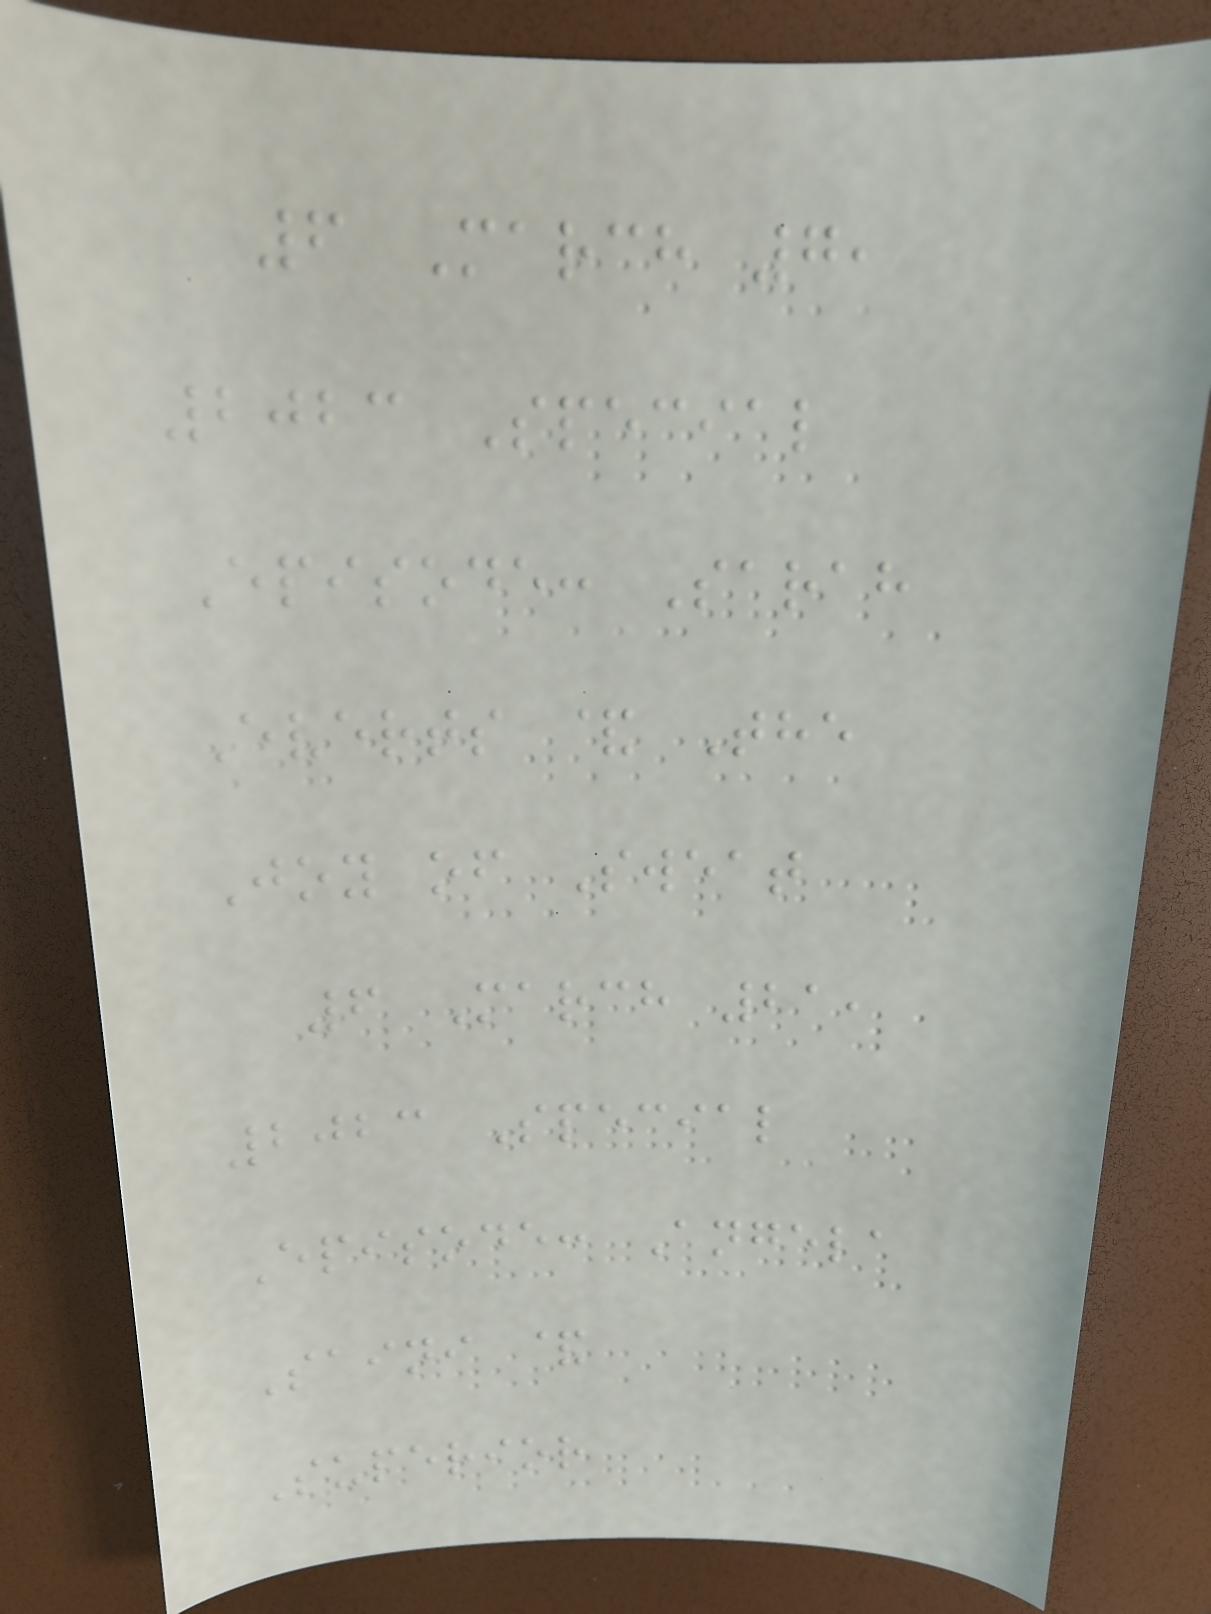6 March 7,
2023 Special
Episode: Sarah
Everts & The
Joy of Sweat
6 March 21,
2023 Special
Episode: Angela
Saini &
Superior
